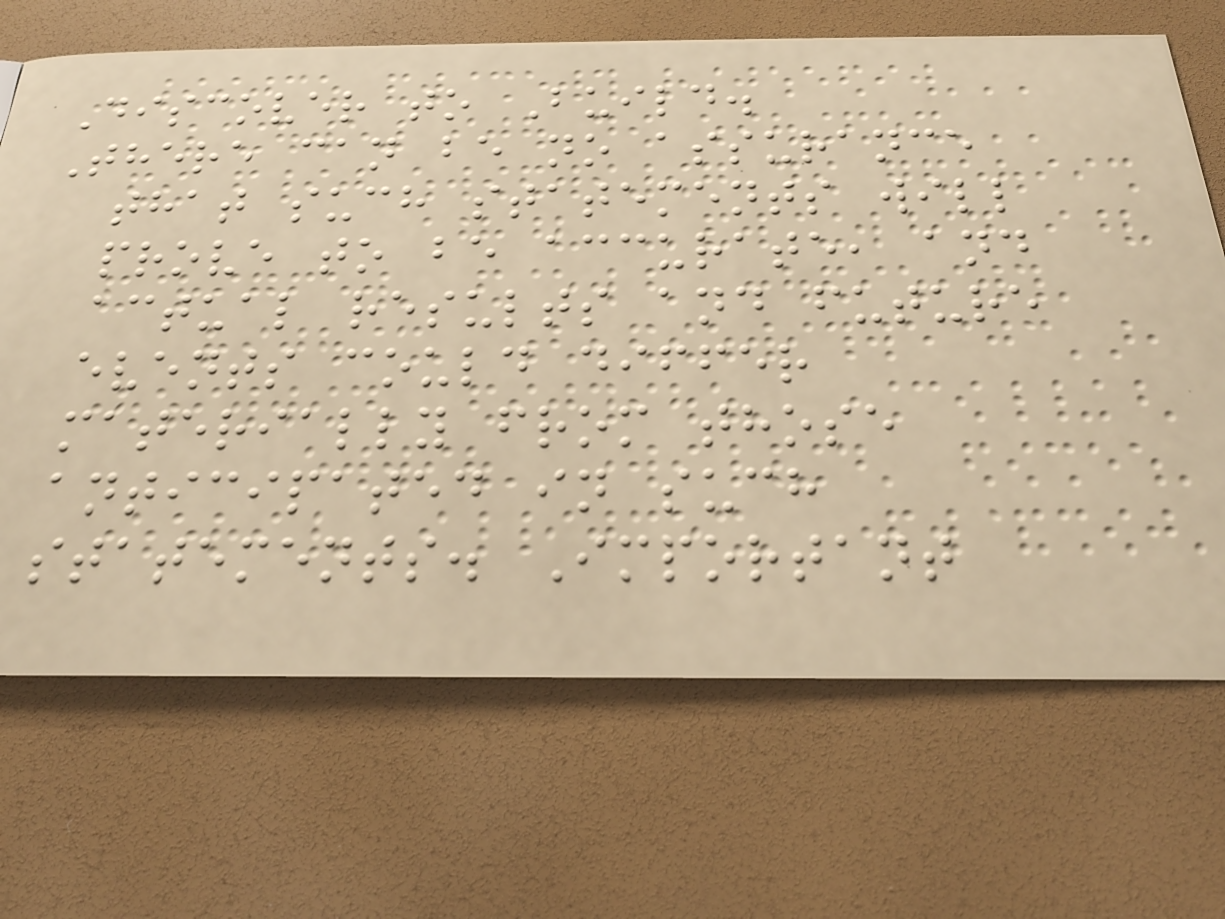Discover to Build.
There can be no assurance
that such statements will
prove to be accurate, and
actual results and future
events could differ
materially from those
anticipated in such
statements. Important
